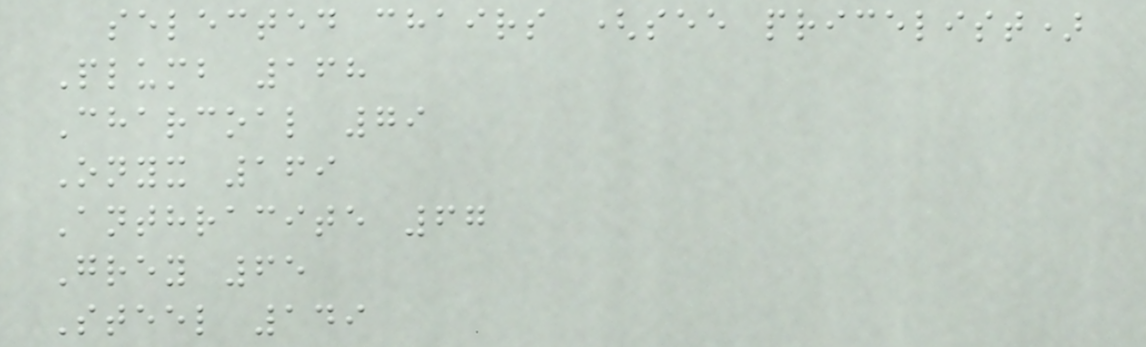selected chairs (see pricelist)
Plumb 168
Charcoal 79
Onyx 169
Anthracite 67
Grey 65
Steel 149
